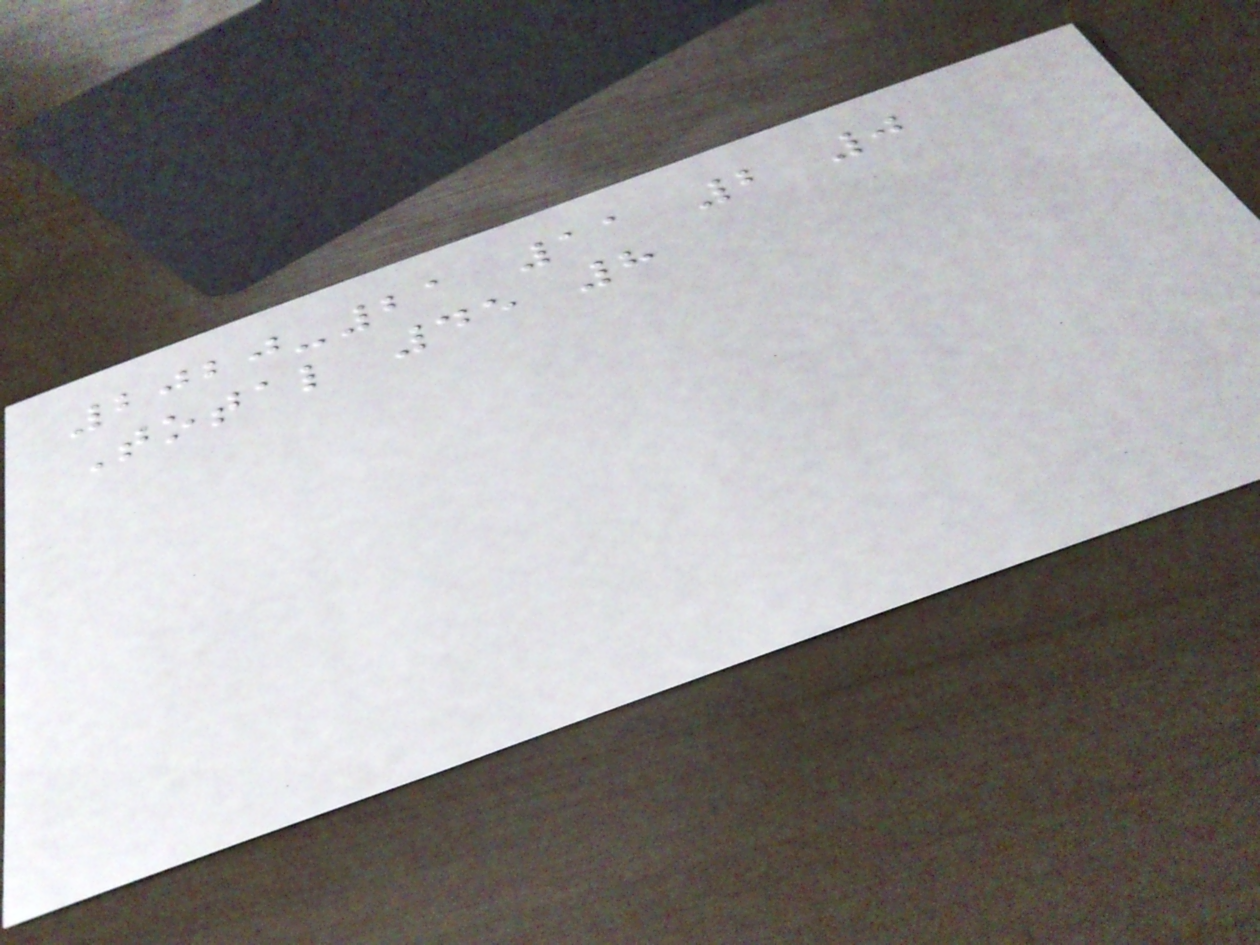2020-21 11 2 0
Total 45 8
